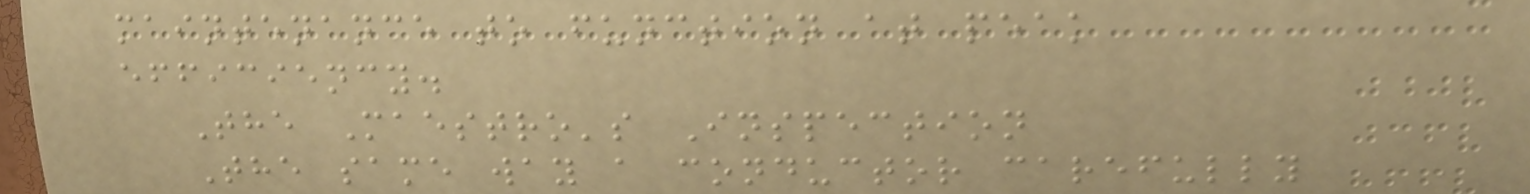maintenance to function at peak
efficiency.
The Maestro's Inspection
The same way a conductor carefully
